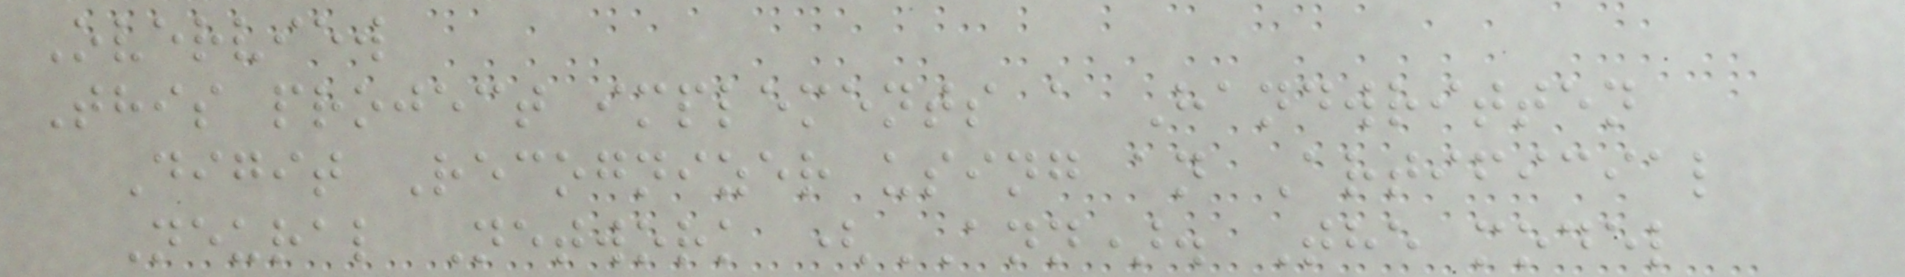Overview
This project implements a Handwritten
Digit Recognizer using an Artificial
Neural Network (ANN). The model
